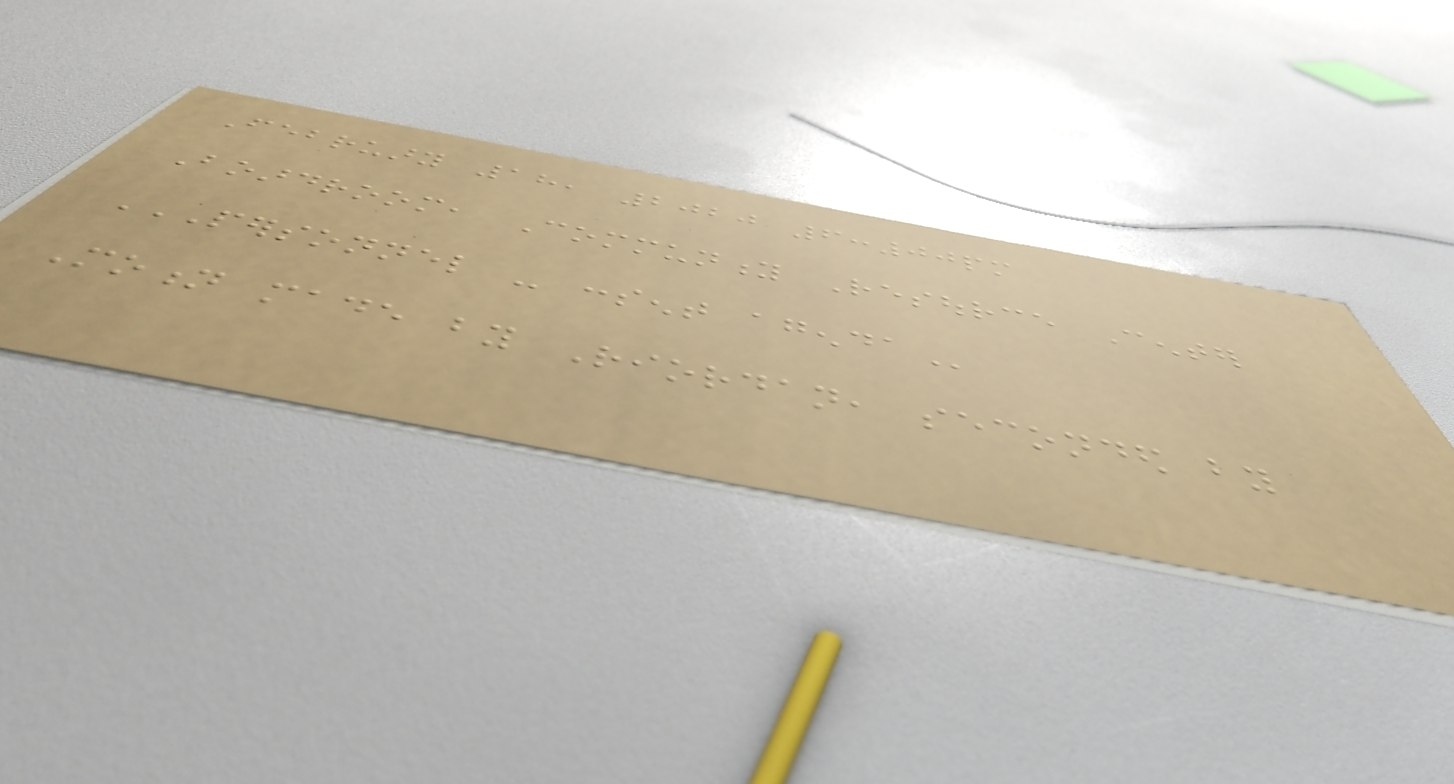February 18, 2020 6:00pm
Boardroom, Community Resource Center
PERSONNEL - CONSENT AGENDA
Motion made by Riordan, seconded by
